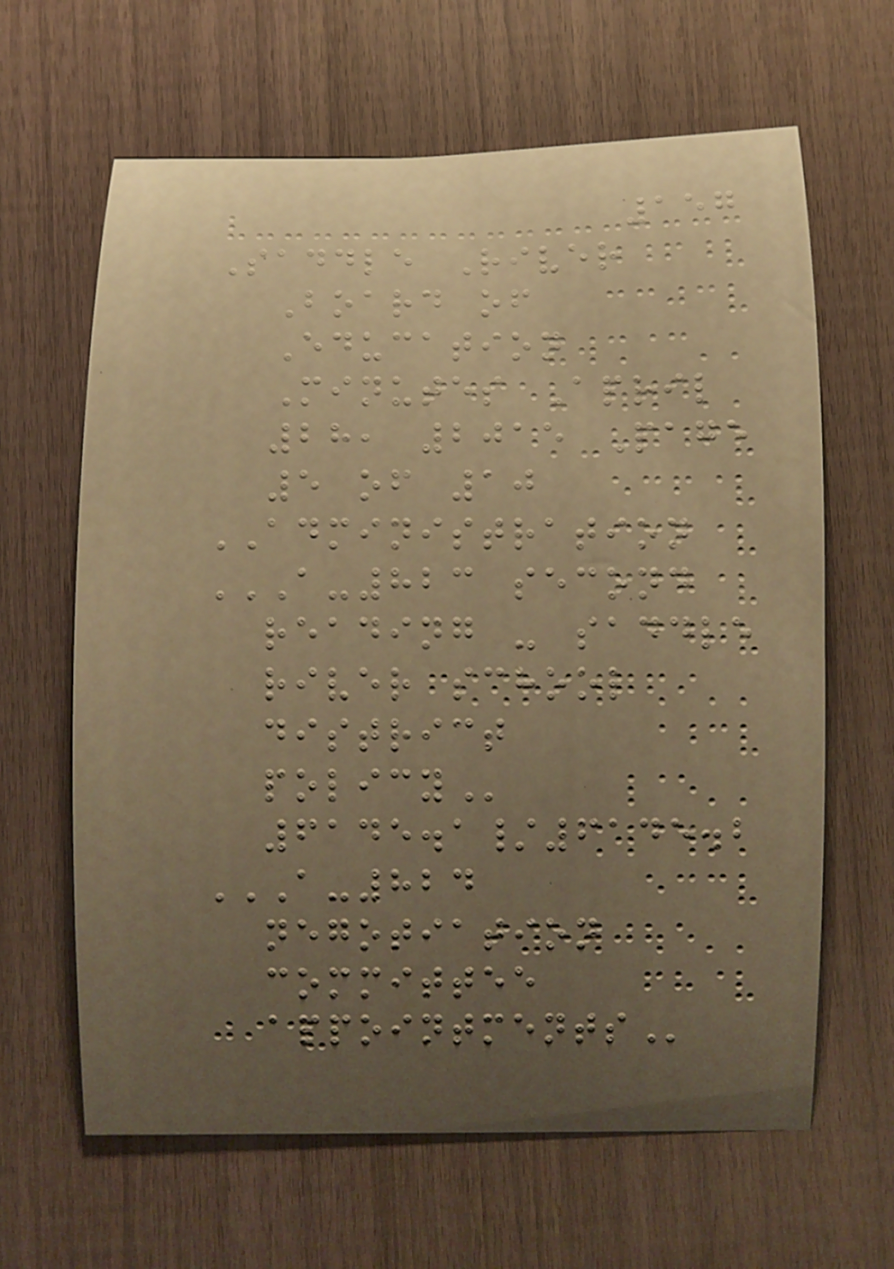157
Saddle River
Board of
Education
Minutes April
28, 2015 Page
5 of 10
ADMINISTRATION
A-823 SECOND
READING - SADDLE
RIVER SCHOOL
DISTRICT
POLICY
6145.1/6145.2
A-824
NEGOTIATION
COMMITTEE
APPOINTMENTS
